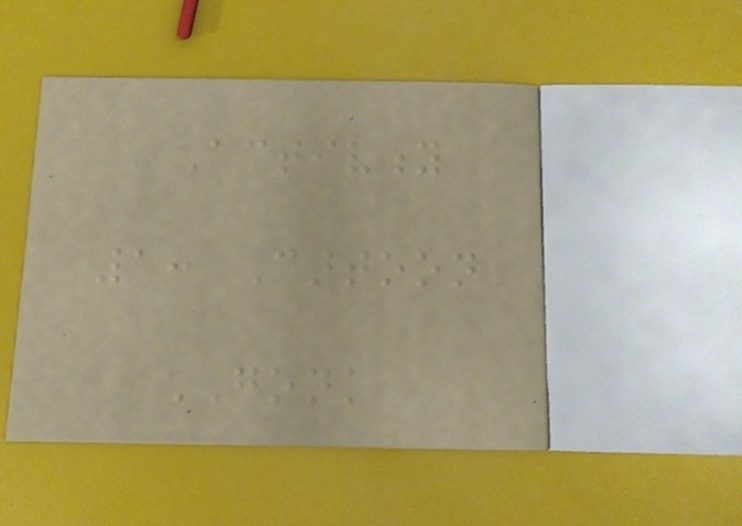Activity
1: Cartoon
GONK
